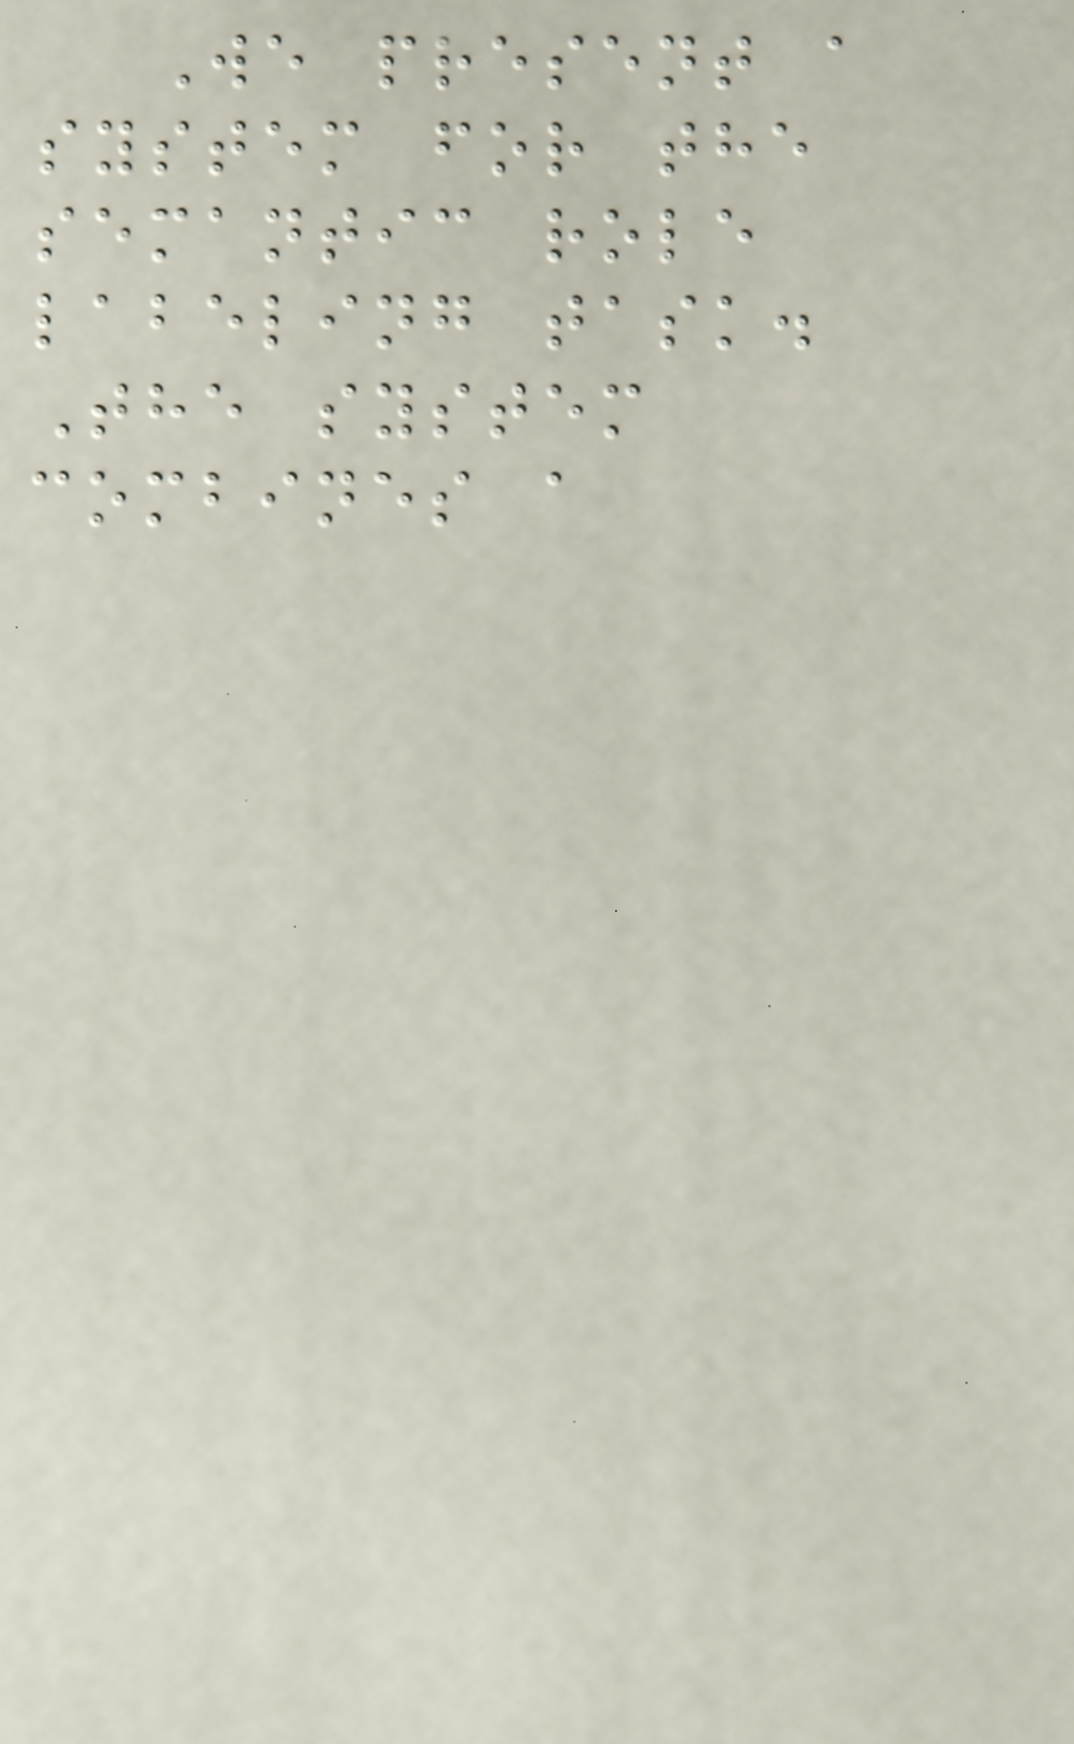We present a
system for the
semantic role
labeling task.
The system
combines a
